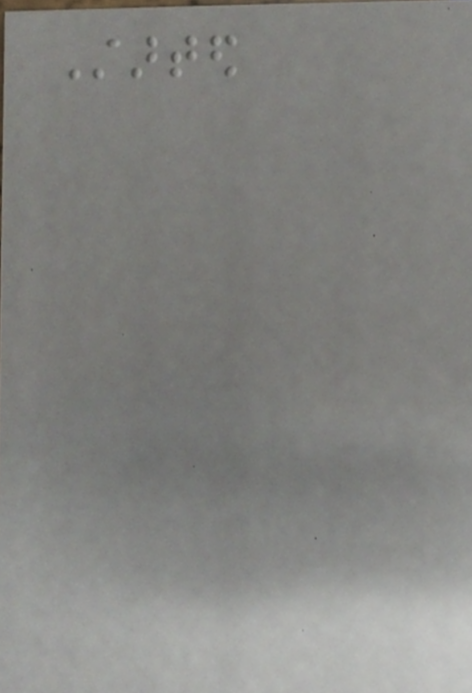Started
